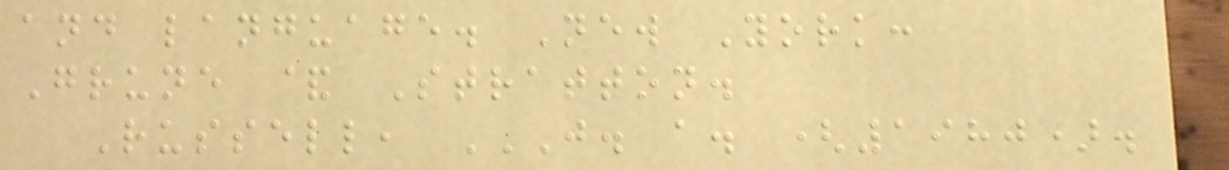and language. New York:
Grune & Stratton.
Russell, J. A. (1980).
